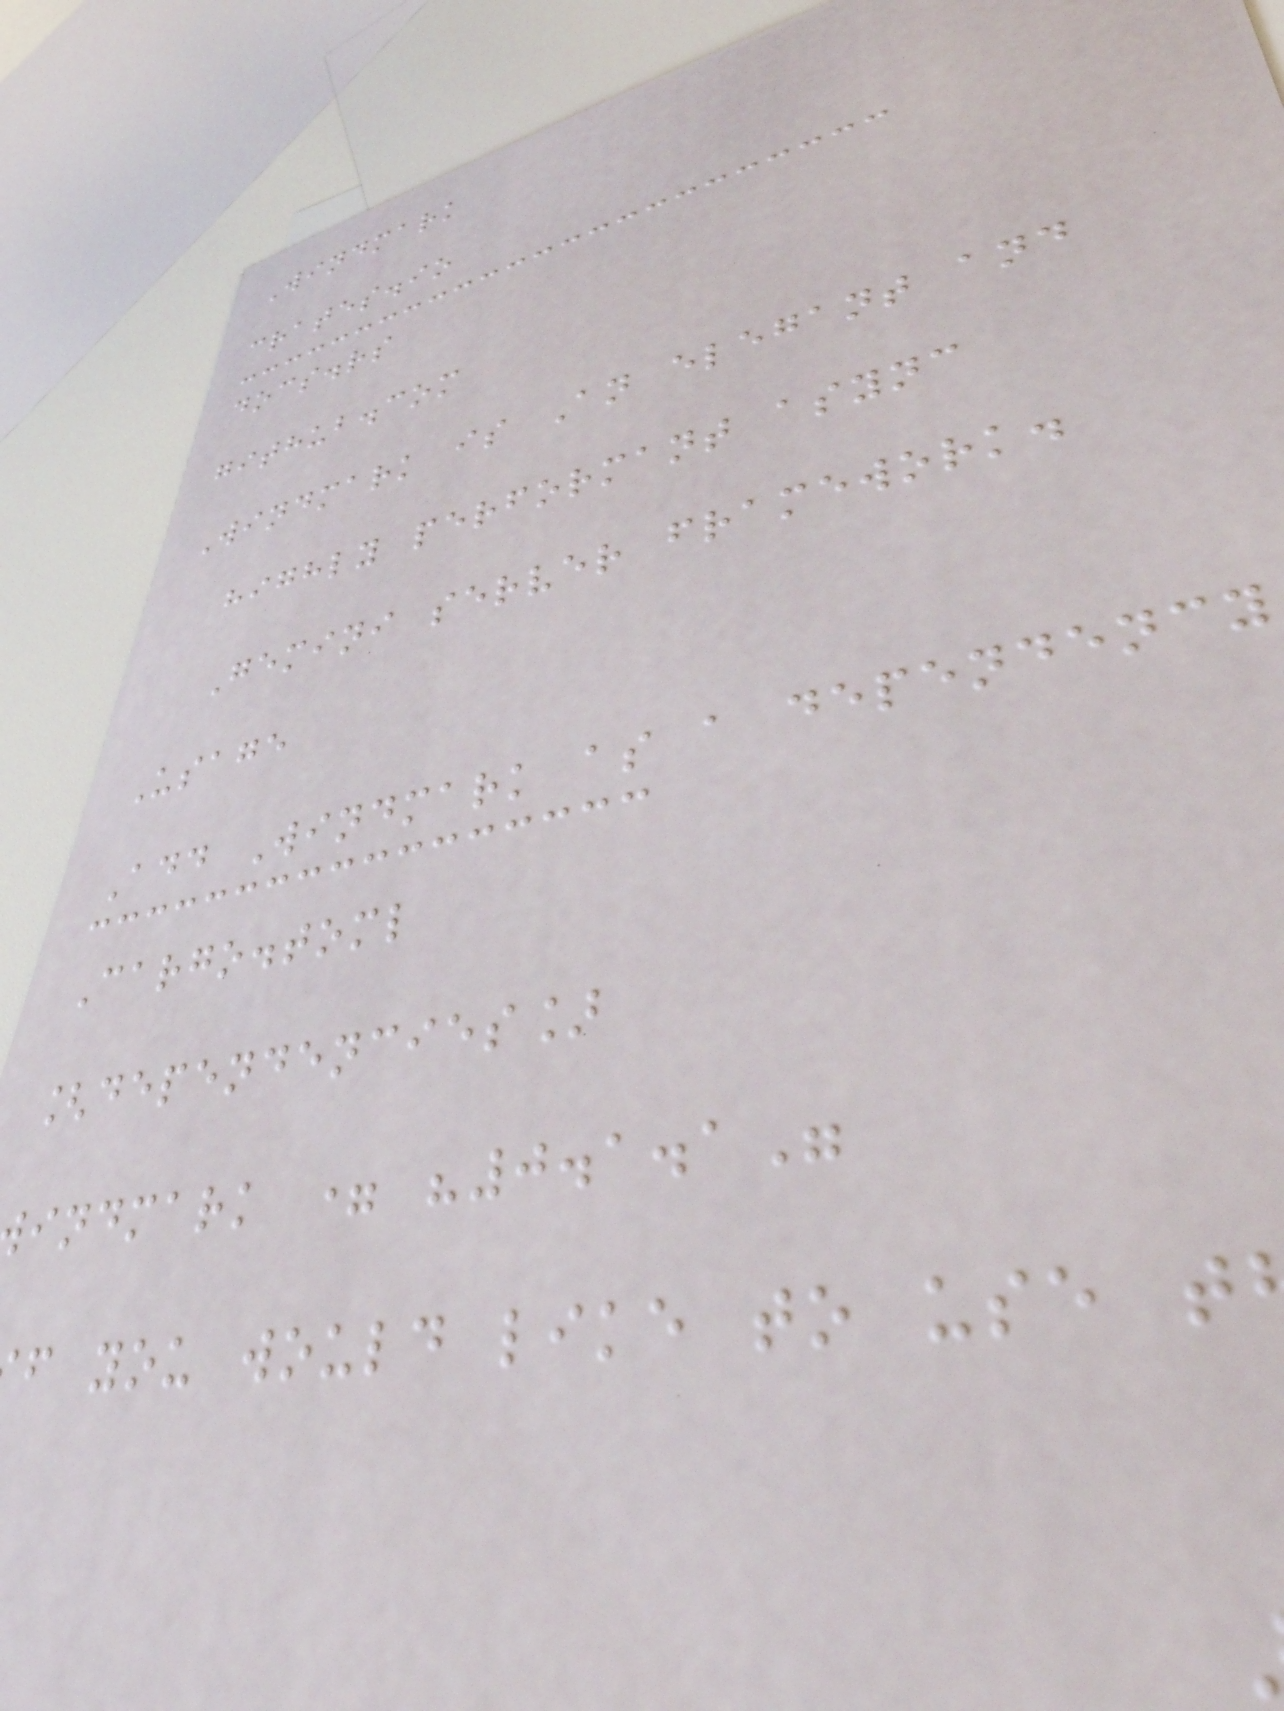Windmark
crates.io
docs.rs
github.com
Windmark is An elegant and
highly performant async
Gemini server framework.
Usage
Add Windmark as a dependency
Cargo.toml
[dependencies]
indmark = "0.1.1"
f you would like to use t
